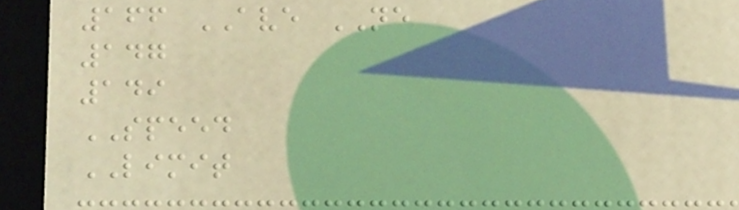166 AVE NE
147
149
SPEED
LIMIT
